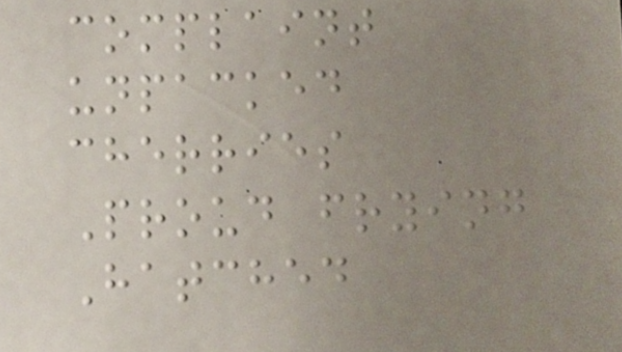complaint
unpacked
cherries
Proud frying
Hatched
